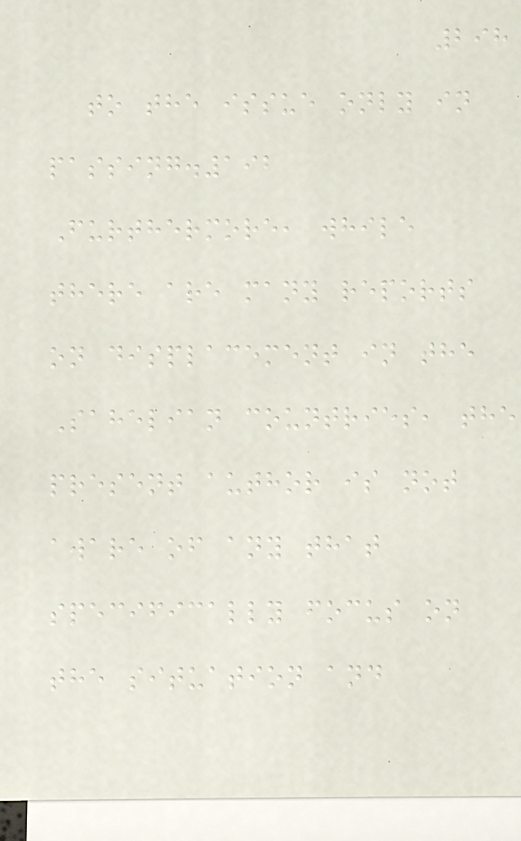298
to the issue only in
passing.192
Furthermore, while
there are many reports
on displacement in the
Sahelian countries, the
present author is not
aware of any that
specifically focus on
the situation and
